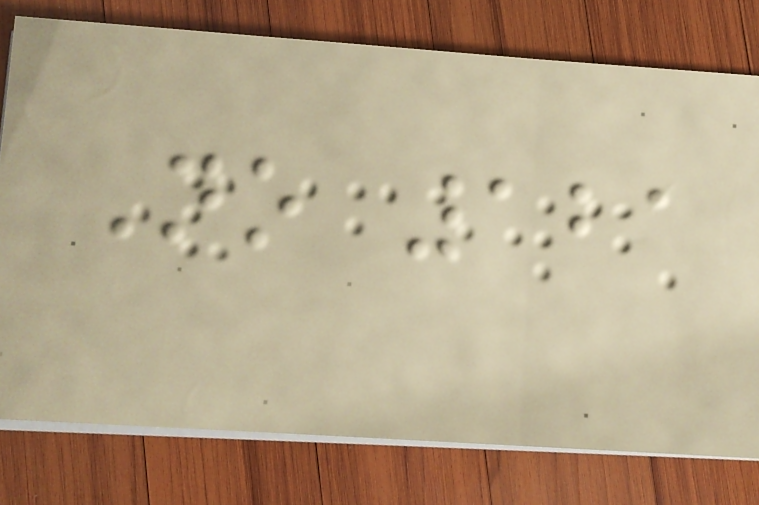No 121
